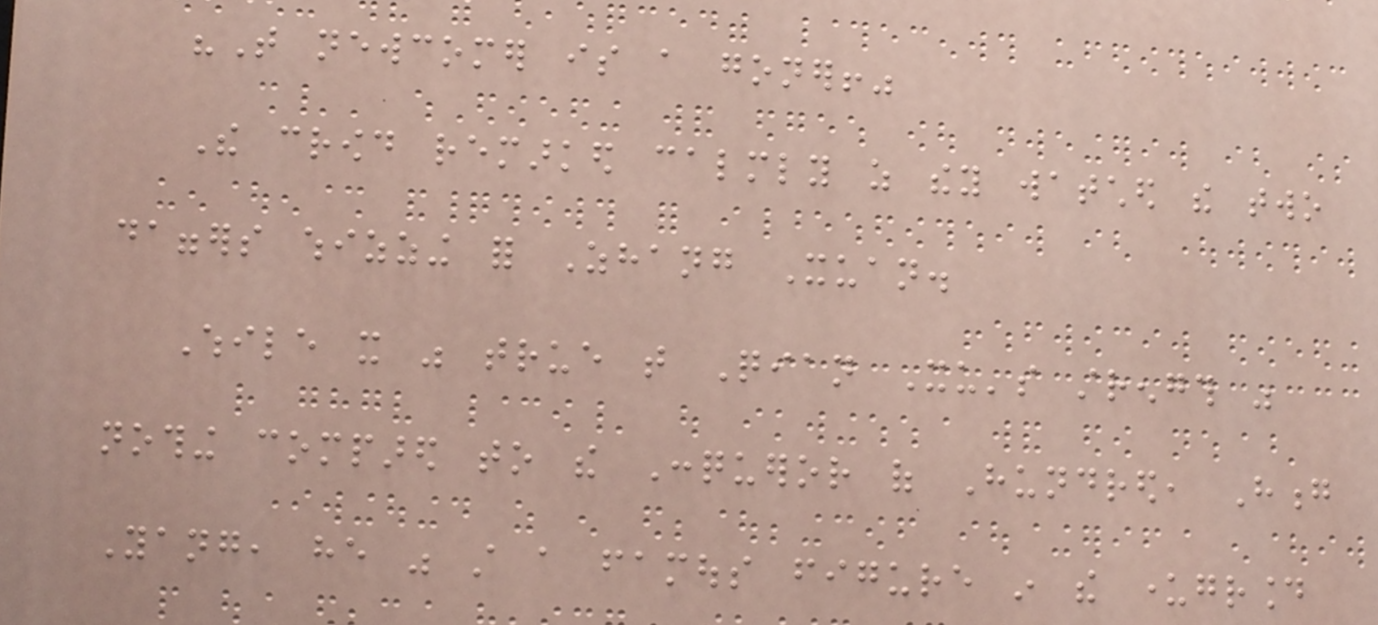"That newcomer is a goner!"
The crowd remarked calmly as they watched the two
daggers whizzing for Zhang Xuan.
While it was true that Qian Xu's strength was
nothing compared to the Conqueror of Hundred, Hong
Yang, he was still a famous figure in the underground
